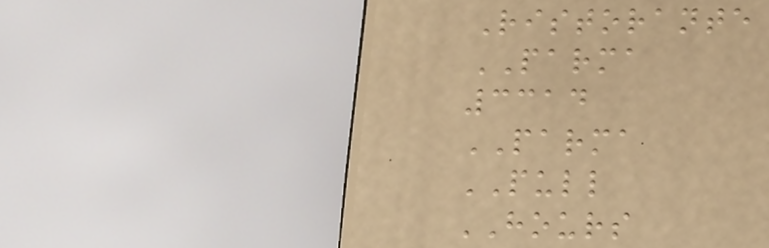Ristorante
PARMA
3314
PARMA
PULL
HOURS
